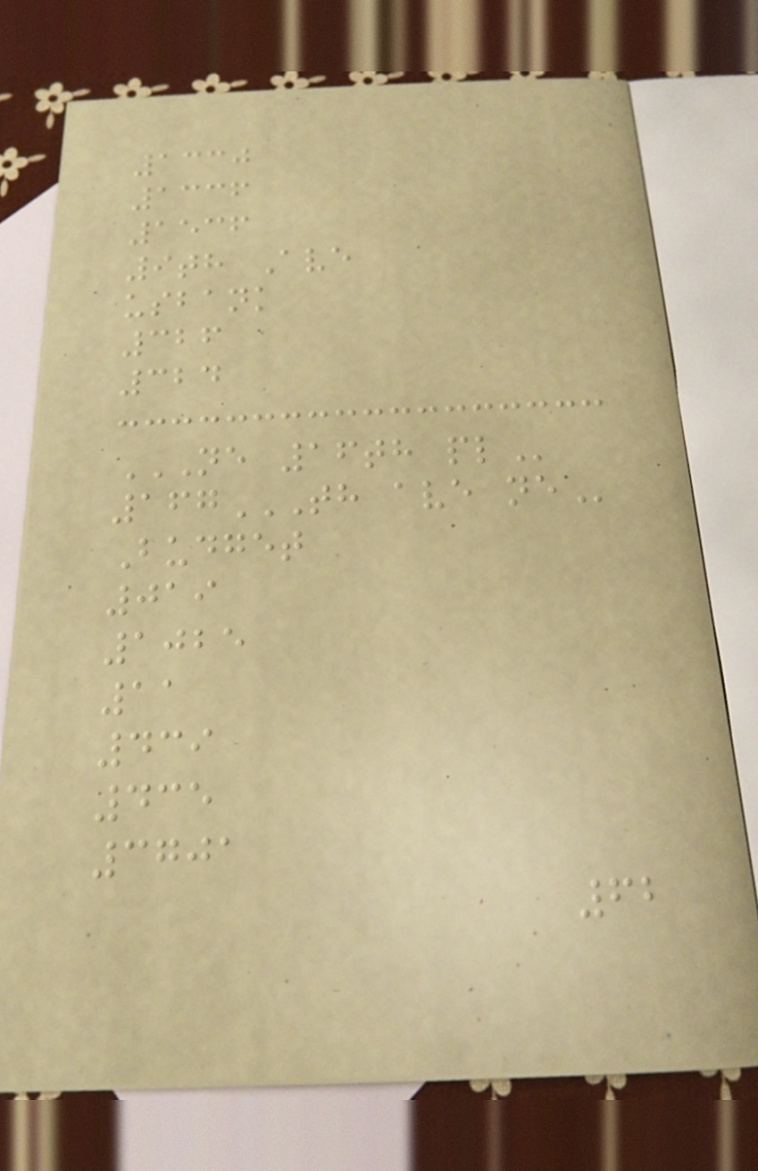1330
1336
1536
9th Ave
usbank
326
324
NE 16TH PL
167TH AVE NE
Budget
019
1025
11
439
435
3701
62
